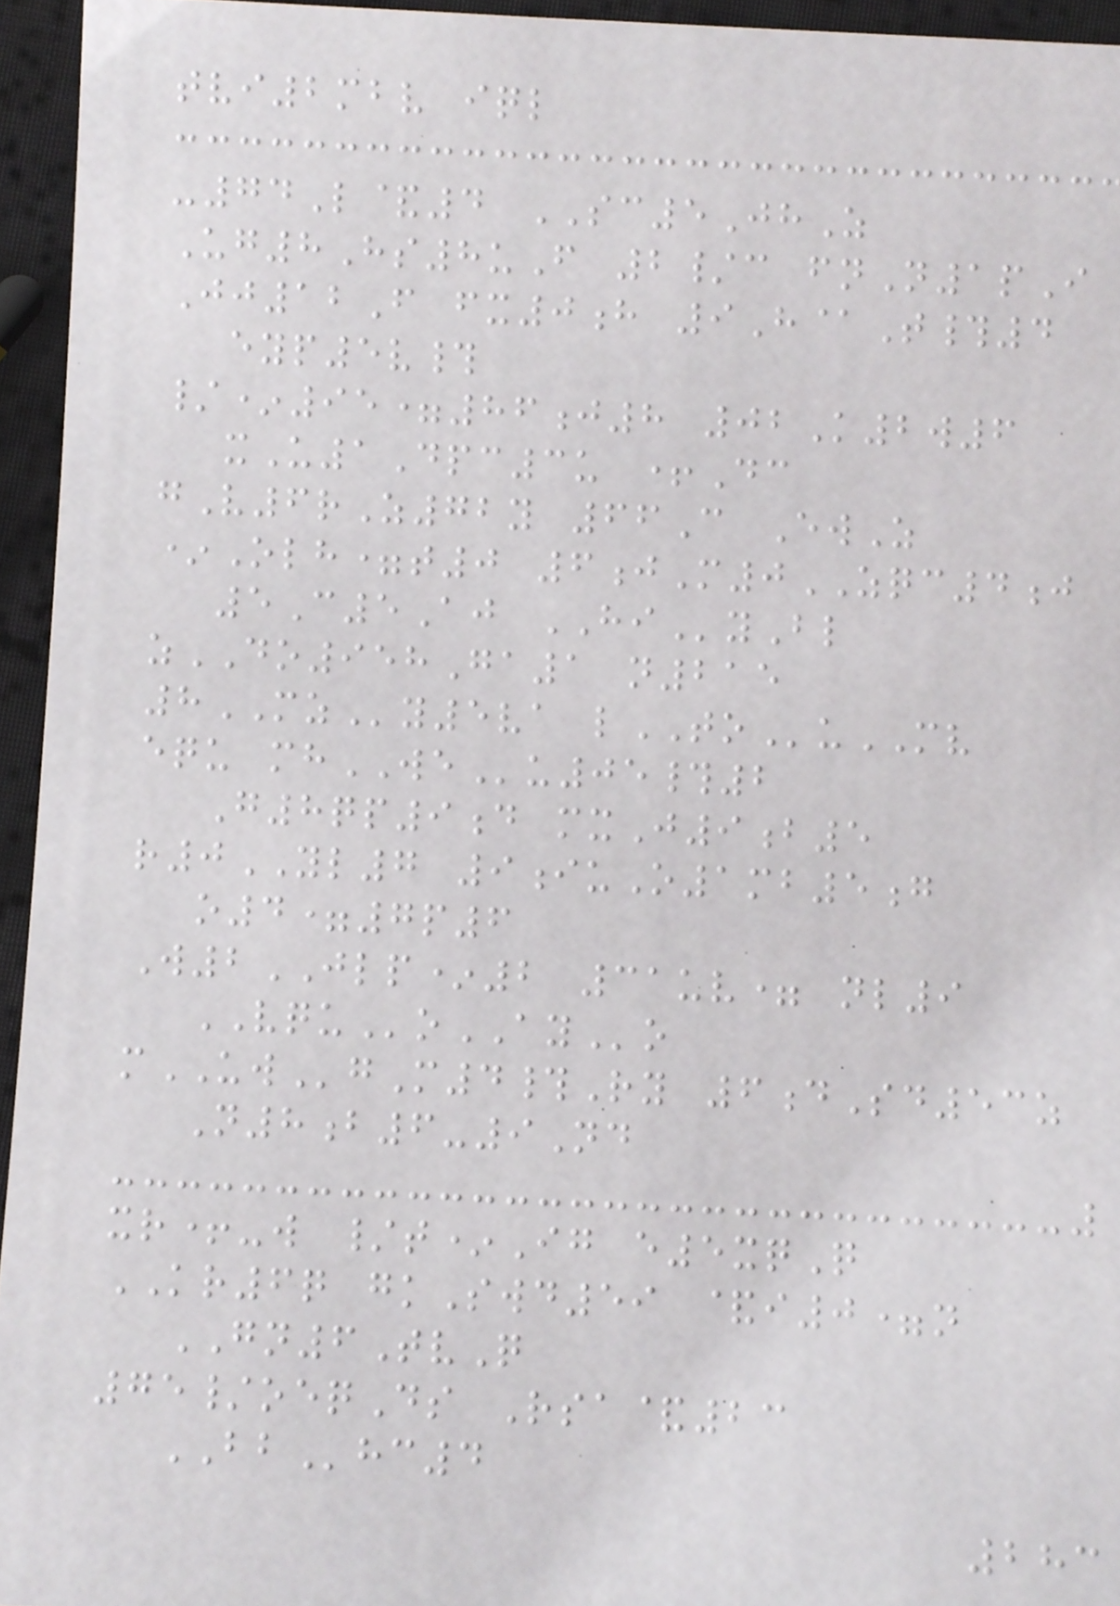tvi2mbv iql
-74L&4 SC5JhZ
Ug8Hs8uF 2/c fnN1pI
Jj12F fx0h 9H@T#4
eyp5v#
/*95=86j8 02K2w6
xU1Dpc3u +Dc
gV6rZ72y 66C EwZ
*Olh=t0 6jM0ZQC4j
5C5Aj HIyBl
zDO958Ga1 n215
8MZy5va lTOuMV
equ mhWEu05#2
G8qp9d mxJ9b5
r0YL7 9iuO1mb5g
o4=7p6
W2JLP*2 31uv= nl9
VQUoAYo
mUWgM4#Ry 6dSd53z
N8b6-9Nd
xr+-w /t*Ig e5xqQ
KR6q gkSwd59 &i0=n
GN6TvQ
75/oeqDs Rsa&23
BBhc4
283
